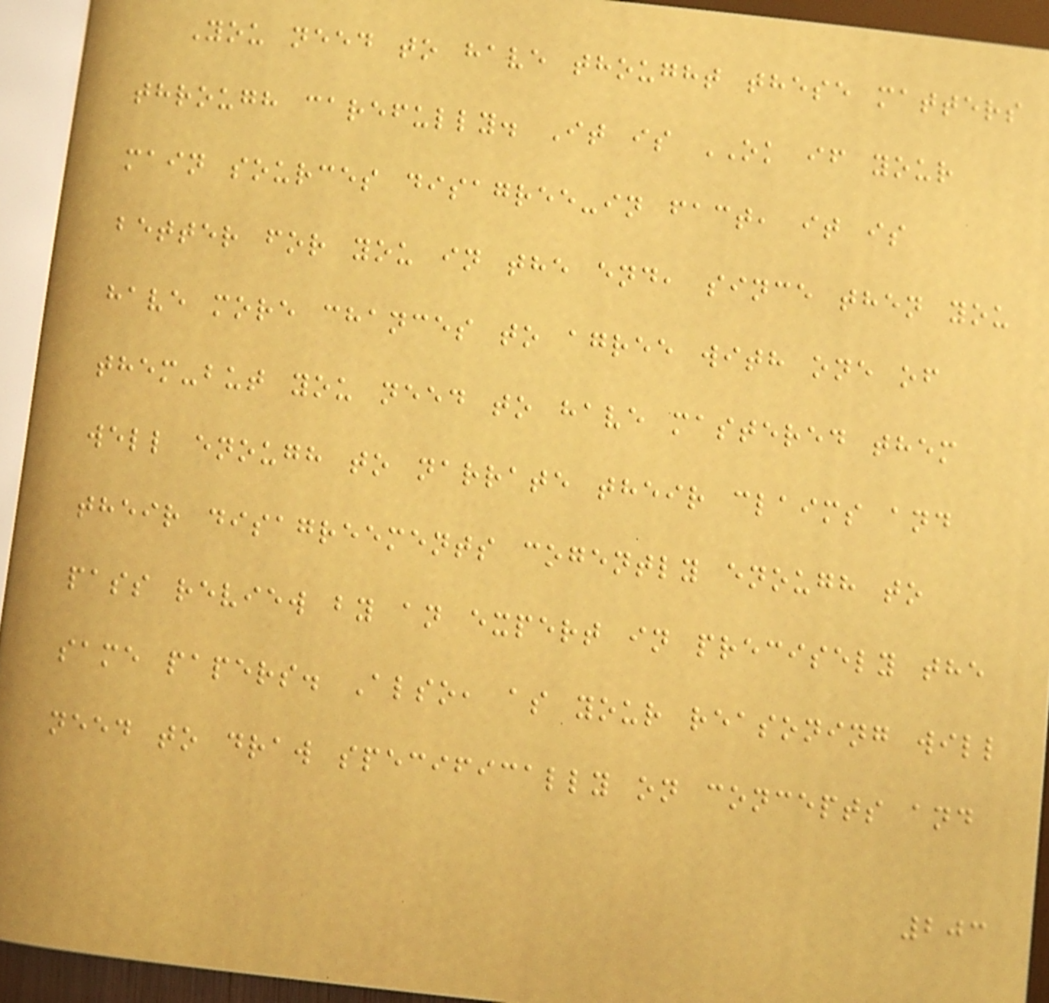You need to have thought these matters
through carefully. It is OK if your
main sources disagree-in fact, it is
better for you in the end, since then you
have more chances to agree with one of
them-but you need to have mastered them
well enough to narrate their claims and
their disagreements cogently enough to
pass review by an expert in precisely the
same papers. Also, as your reasoning will
need to draw specifically on concepts and
203
